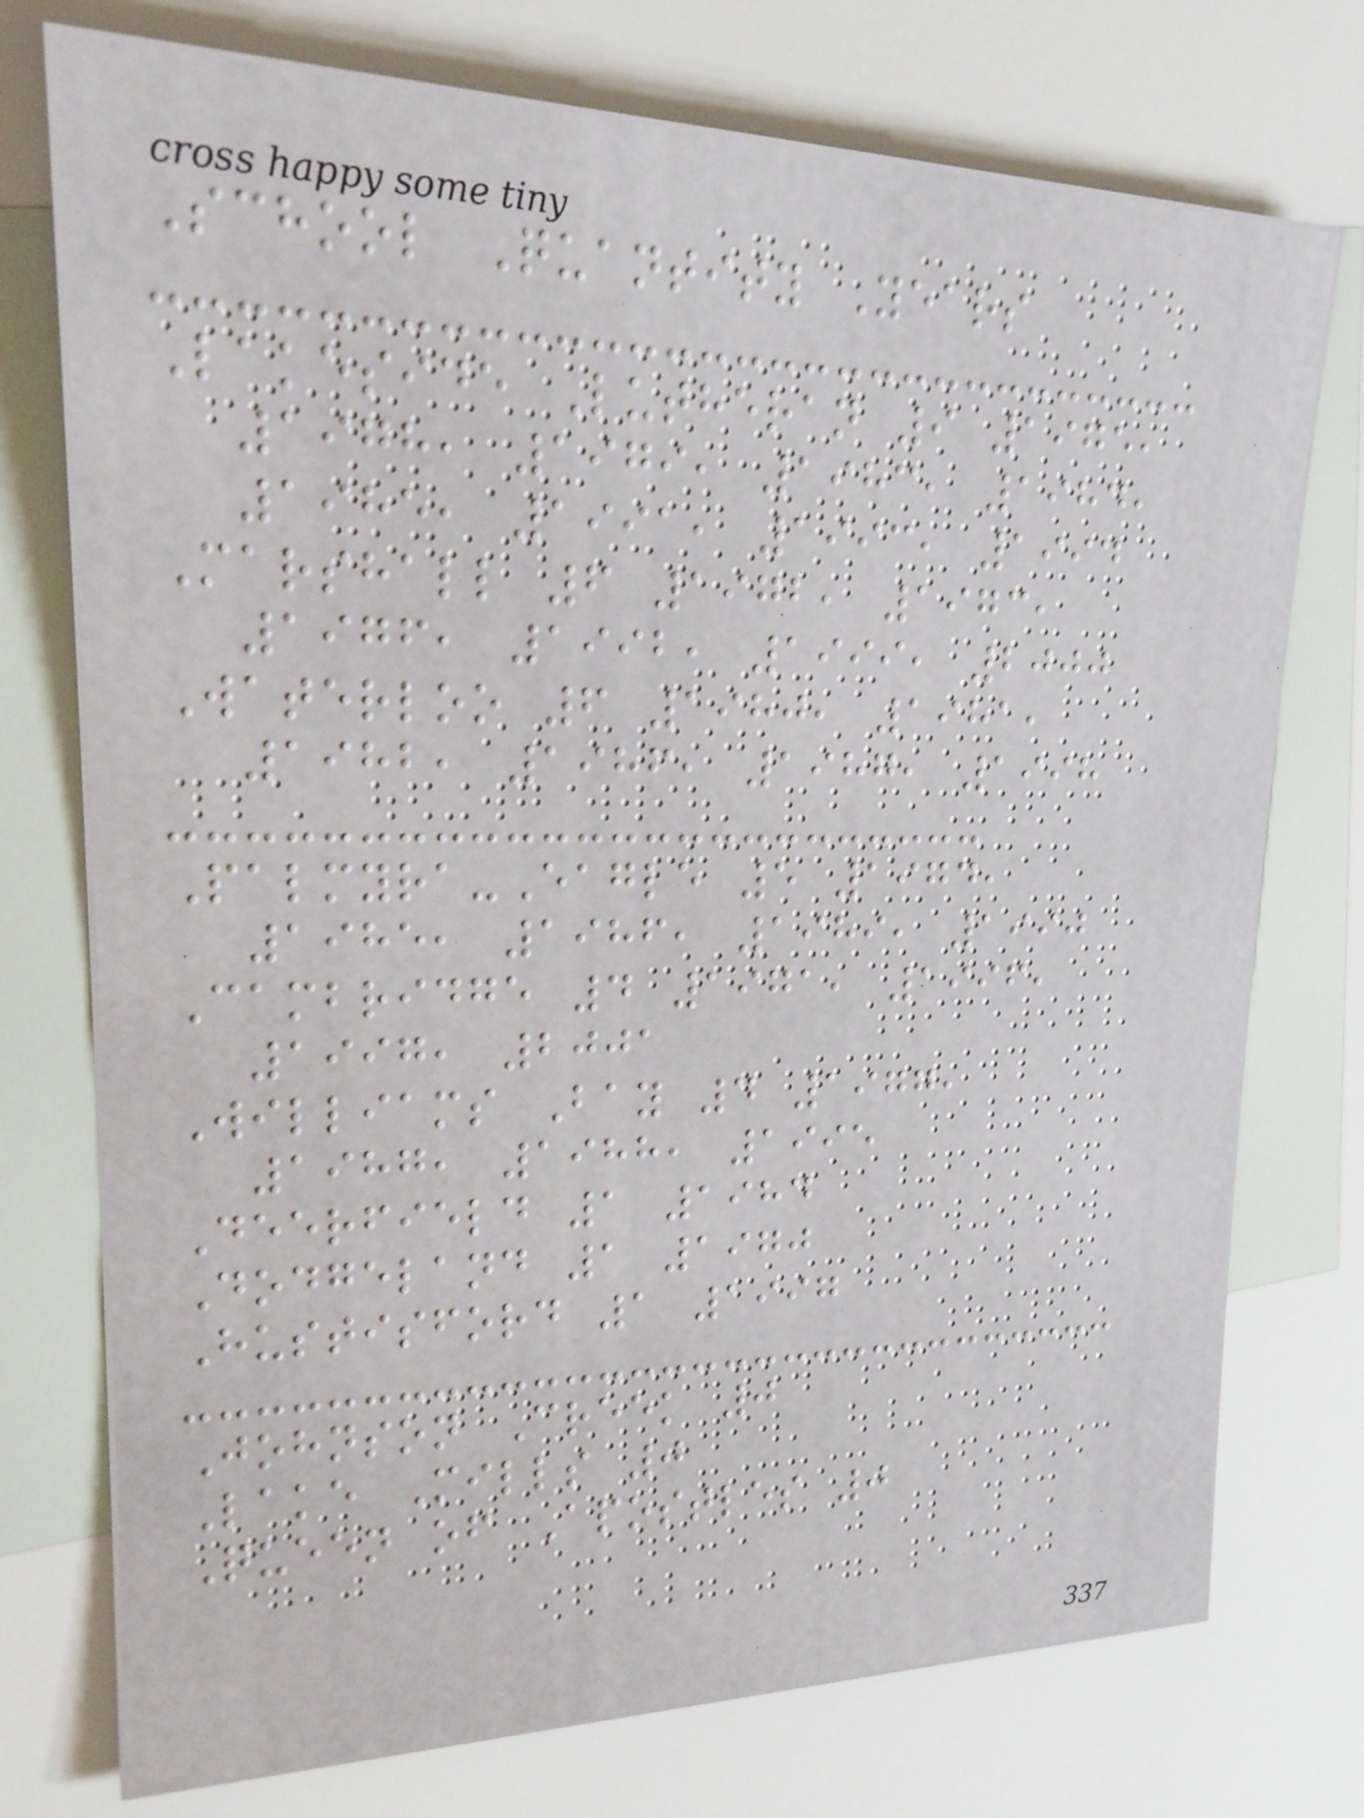School Quantity Years
Lakeside Lutheran 9 1975,
1978, 1979, 1983, 1984,
1985, 1991, 1993, 1994
Marshall 6 1972, 1973,
1976, 1992, 1999, 2000
Waterloo 6 1980, 1981,
1982, 1986, 1987, 1998
Palmyra-Eagle 5 1974,
1985, 1986, 1989, 1990
Cambridge 4 1971, 1996,
1997, 2001
Williams Bay 4 1977,
1987, 1988, 1995
Deerfield 1 1984
Dodgeland 1 1970
Hustisford 1 1997
Johnson Creek 0
Lake Mills 0
Queen of Apostles 0
